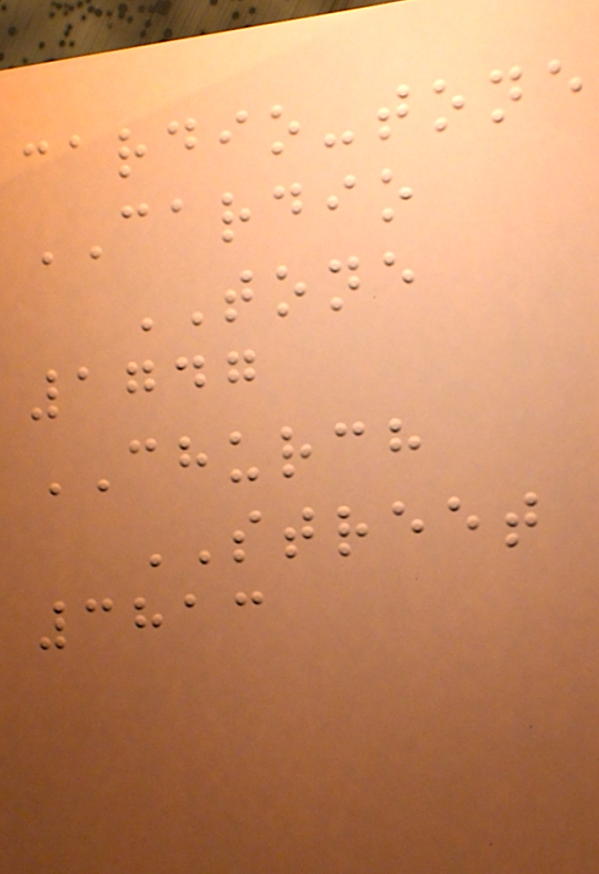cardio-tone
CARDIO
TONE
1747
CHURCH
STREET
3813
